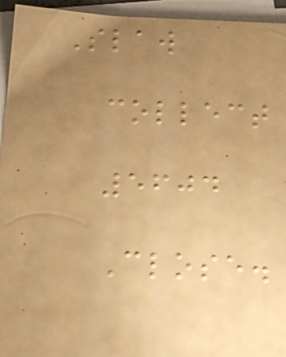Slaw
collect
5604
Close.
